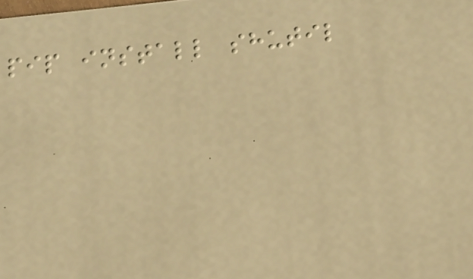pip install shutil
